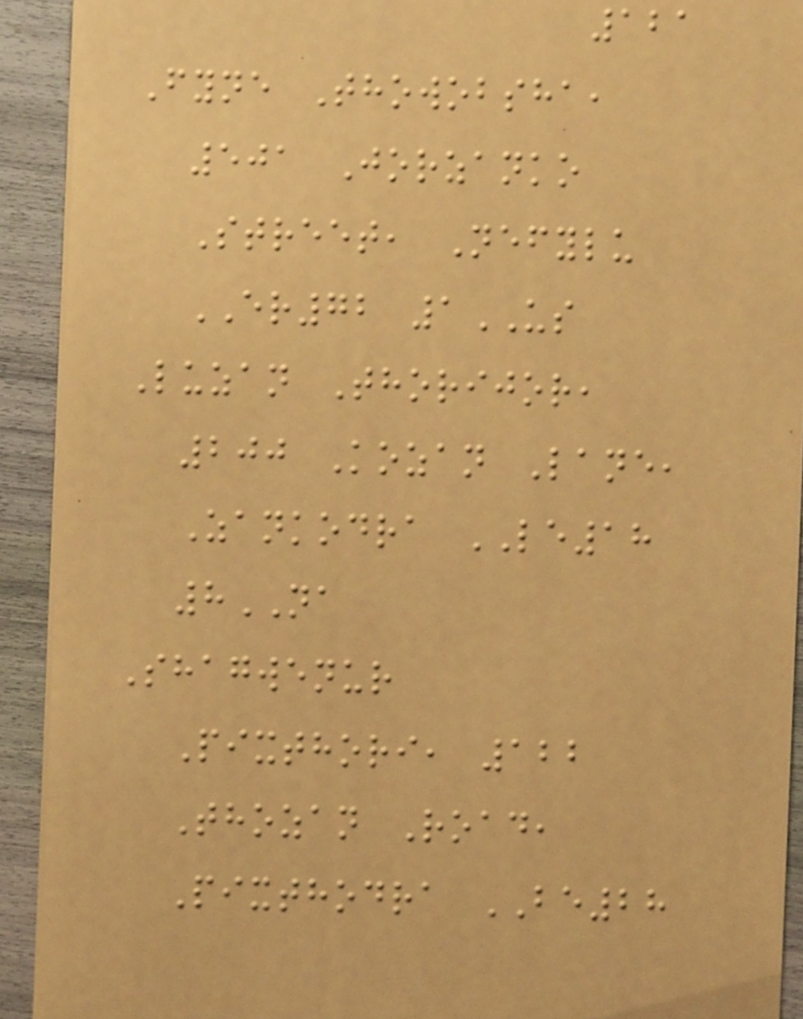121
Fyne Thowobsha,
501 Jorzanko
Street, Nefylu
ER72 1US
Luzan Thorijor,
200 Kozan Lane,
Zankodra LE18
8NA
Shagwenur
Pixthori, 122
Thozan Road,
Pixthodra BE28
